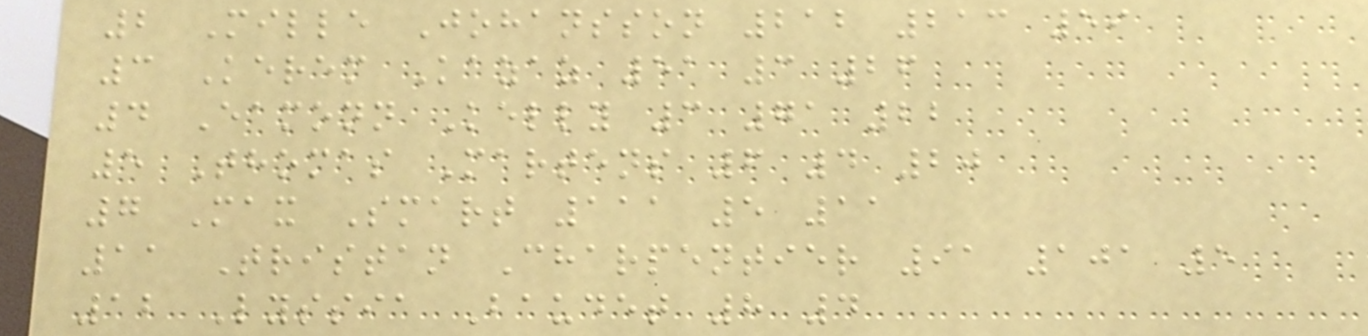2 Mille Johansson 212 213 59
3 Kerem Kazaz 51 3 26
4 Eamonn Kelly 3 71 22
5 Thomas Martens 6 4 20
7 Max Smart 111 5 11
11 Tristan Charpentier 91 101 5
12 Lyssia Baudet 8 4
